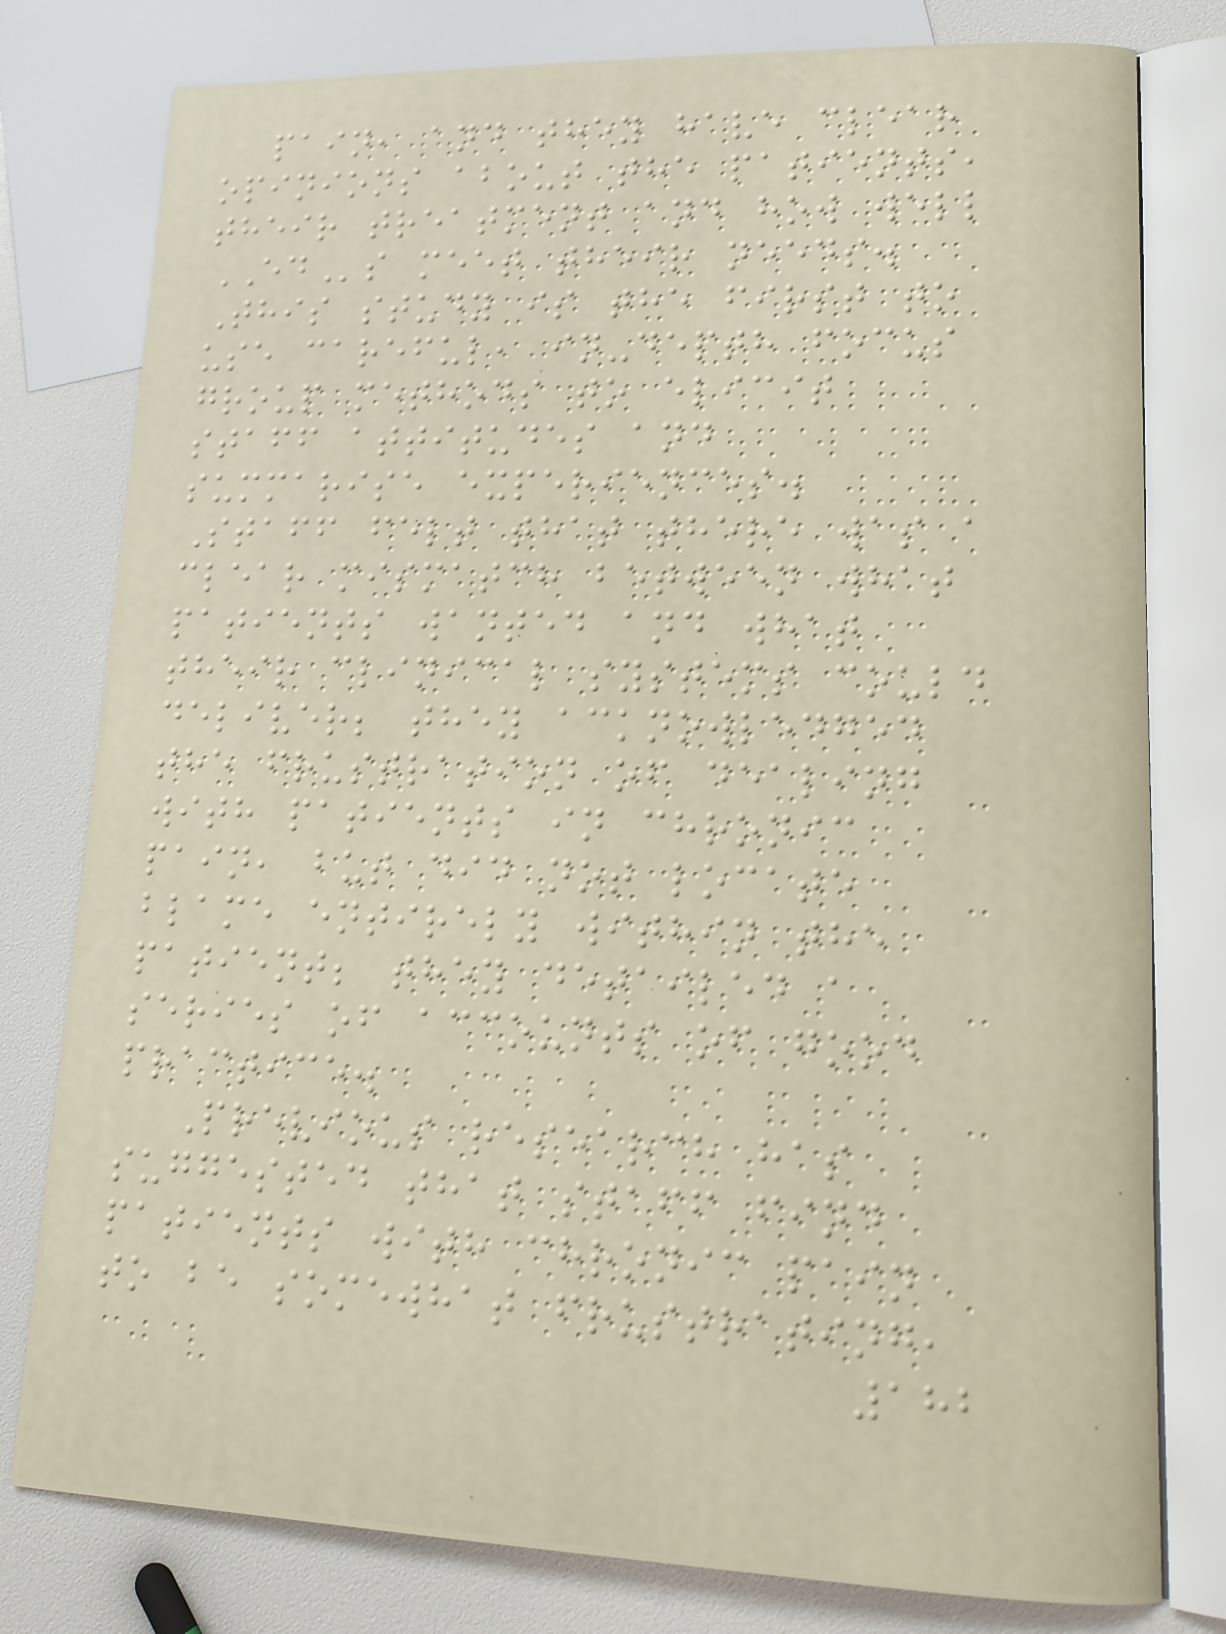pain, and they have clear
opinions about the patients,
their treatment and how well
EDs meet their needs.
This study is the first to
use careful, in-depth focus
group methods to elicit
staff attitudes and
summarise experiences.
Staff felt that there was a
clear mismatch between what
patients wanted and what
their clinical systems could
deliver; they acknowledged
the frustration of dealing
with patients in chronic
pain, but did not locate
blame entirely within the
patient; they detailed a
series of accounts of good
practice.
Previous research has
suggested that staff find
patients with chronic pain
to be somewhat frustrating,
182
